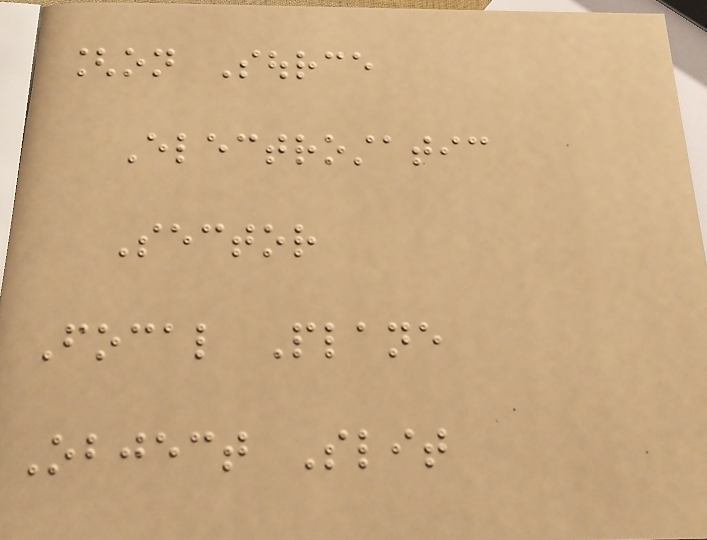[on Source
Electrostatic
Sector
Focal Plane
Object Slit
